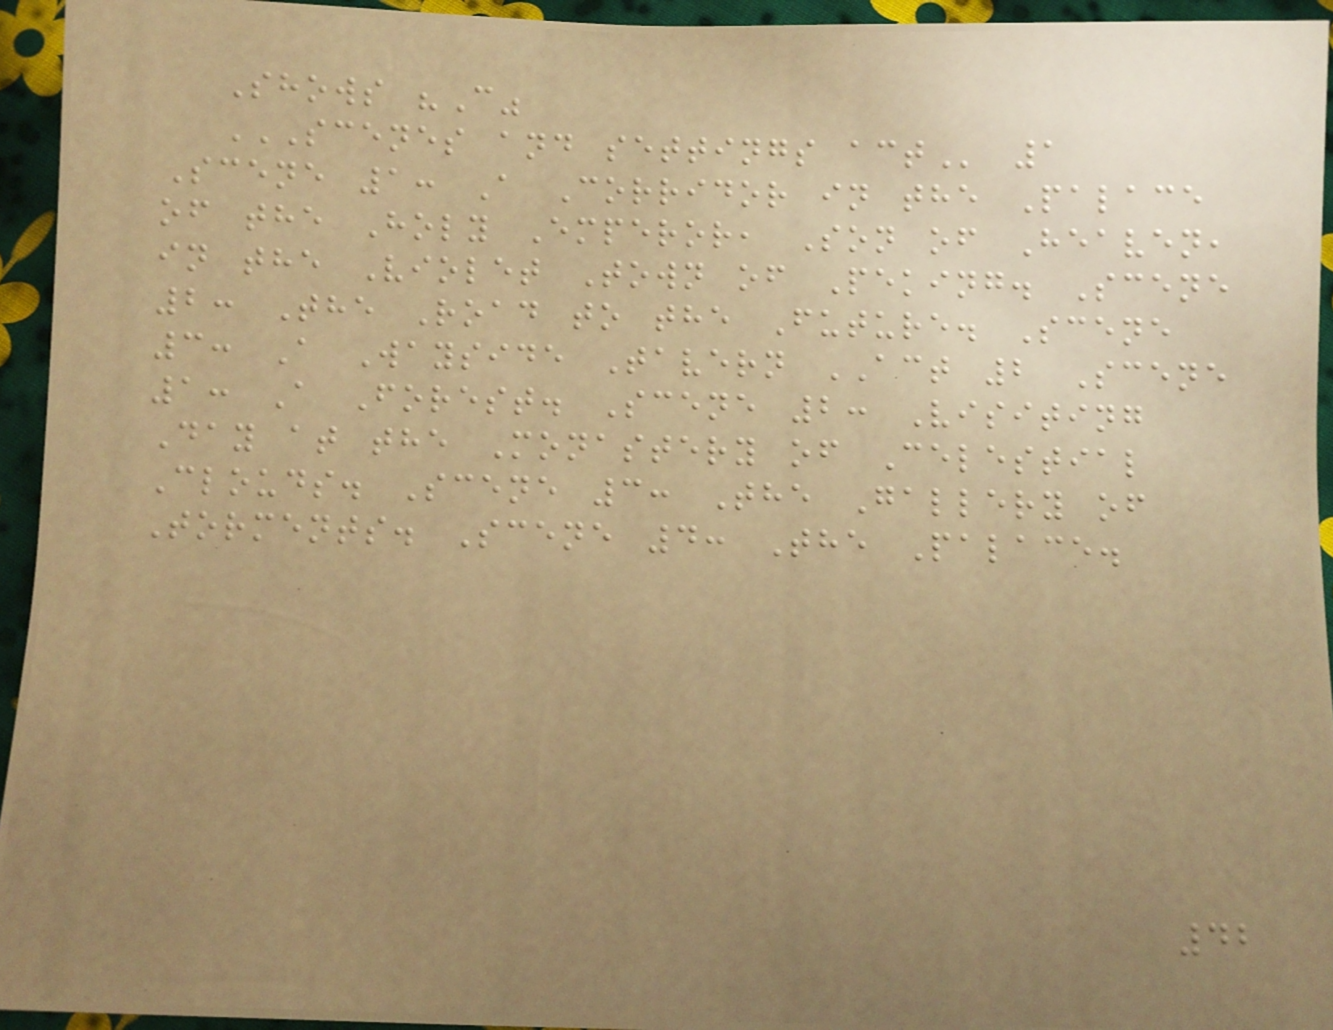Shows "C"
SCENES AND SETTINGS ACT 1
Scene 1: A Corridor in the Palace
of the Holy Emperor, Son of Heaven,
in the Violet Town of Peking. Scene
2: The Road to the Future. Scene
3: A Wayside Tavern ACT 2 Scene
1: A Forest. Scene 2: Visiting
Day at the Monastery of Celestial
Clouds. Scene 3: The Gallery of
Torments. Scene 4: The Palace.
42
